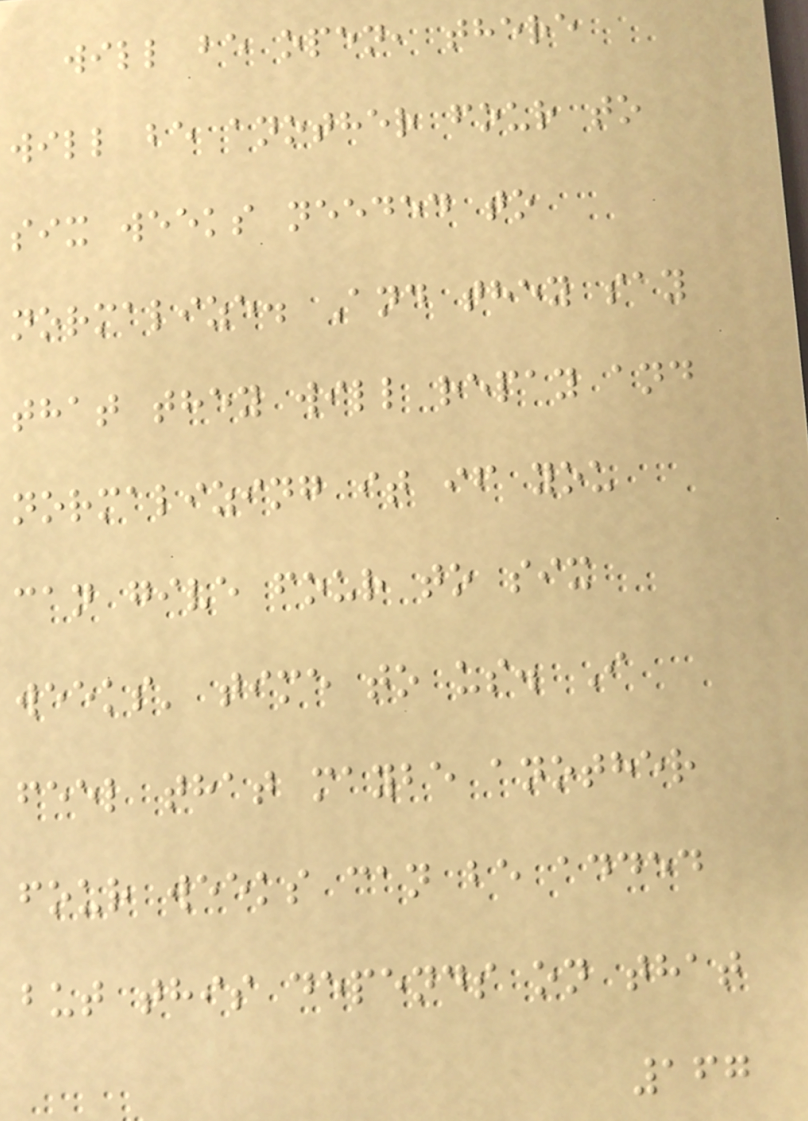will be open, there
will be another four to
six weeks needed to
normalize. And they say
that they will repay and
normalizing it if you
can give four to six
weeks' time to us. I
feel that maybe another
four weeks can be added
but this depends on that
167
